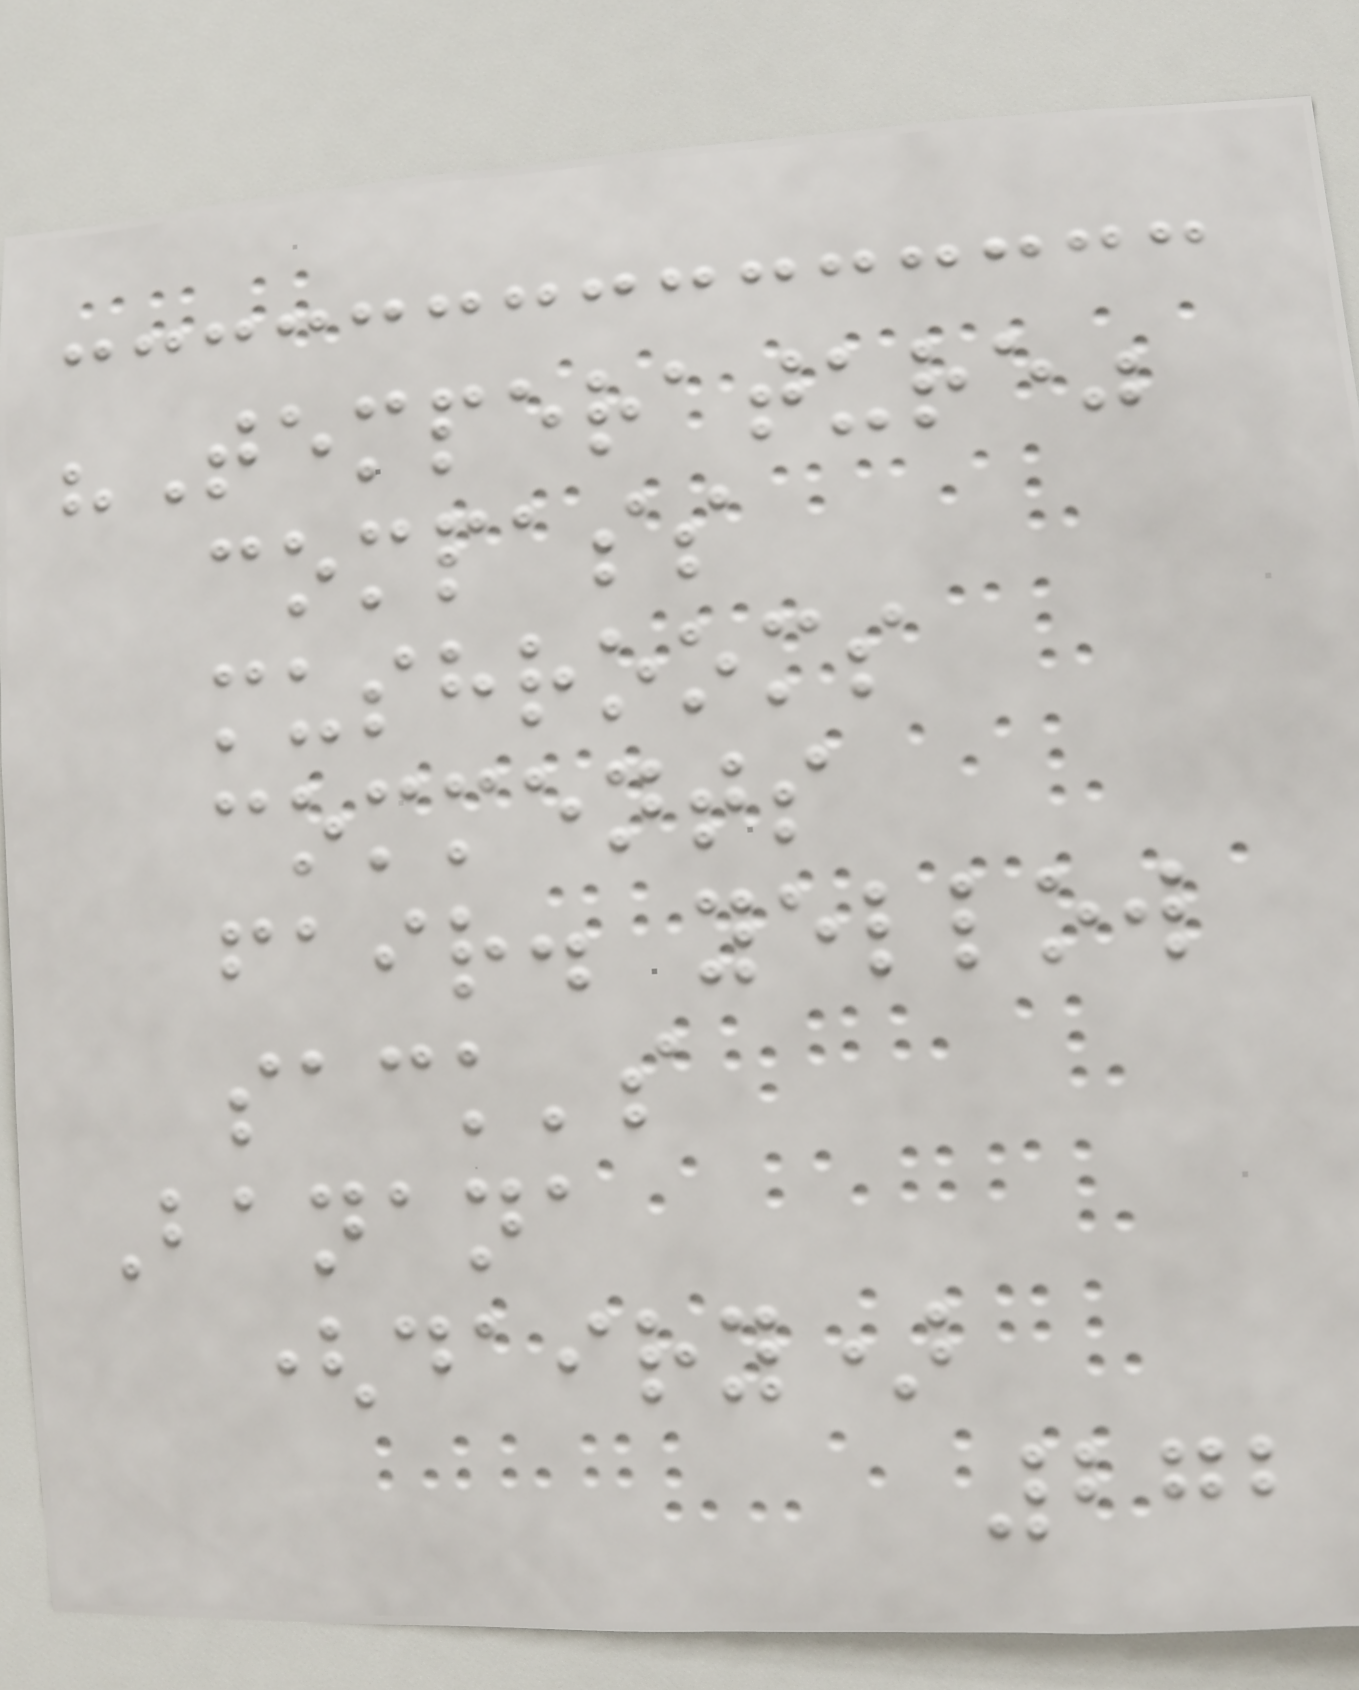"Temperature"
compass
mushrooms
comments
fair. yellow
sack's
Banana
(dairy)
272
